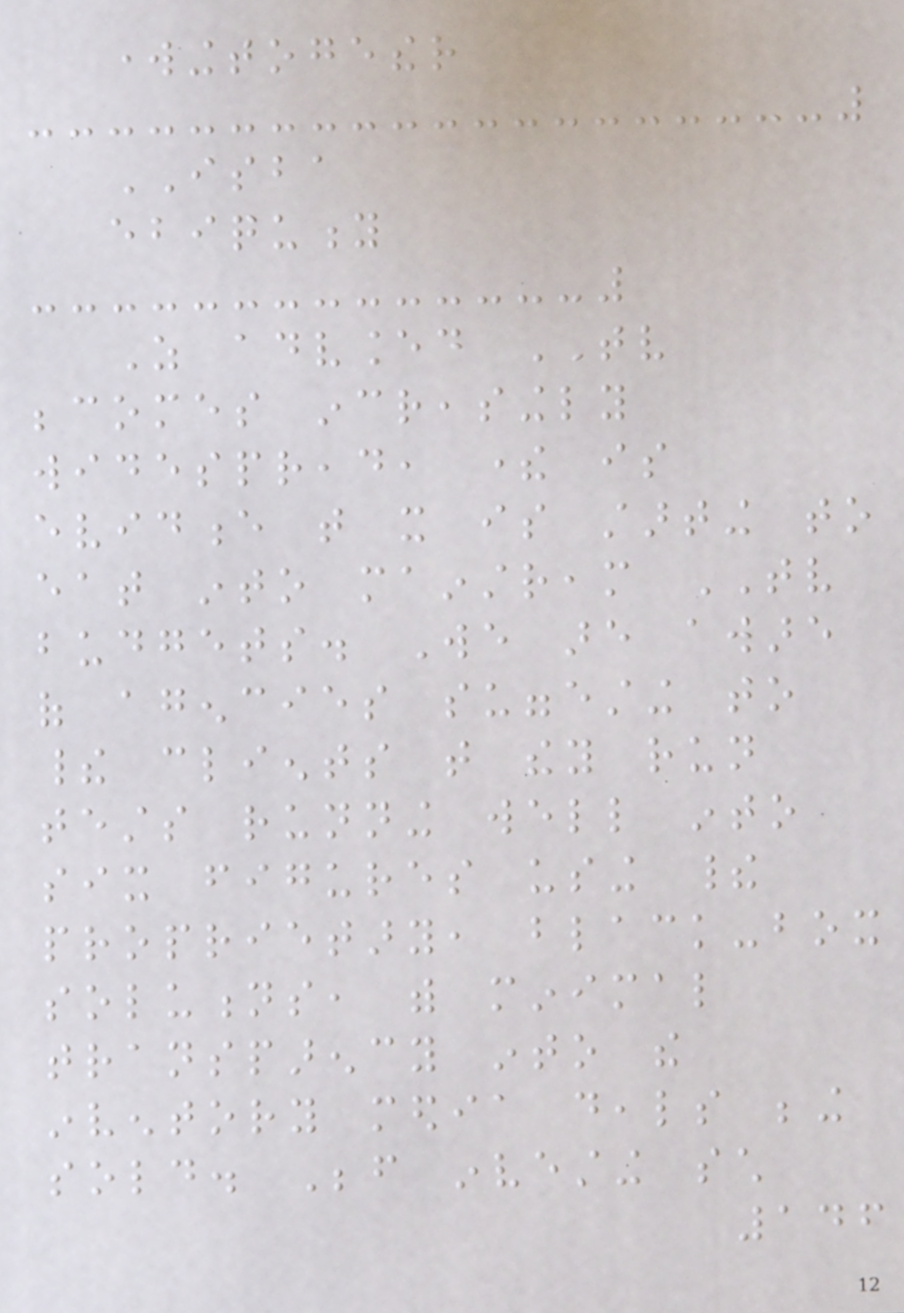workingtogether
ISBA
ebiquity
As advanced TV
becomes increasingly
widespread, there is
evidence that it is starting to
eat into mainstream TV
budgets. We are aware
of agencies suggesting to
their clients that they run
tests running well into
six figures using their
proprietary, black-box
solutions, with minimal
transparency into the
inventory media deals being
sold. Before investing such
146
